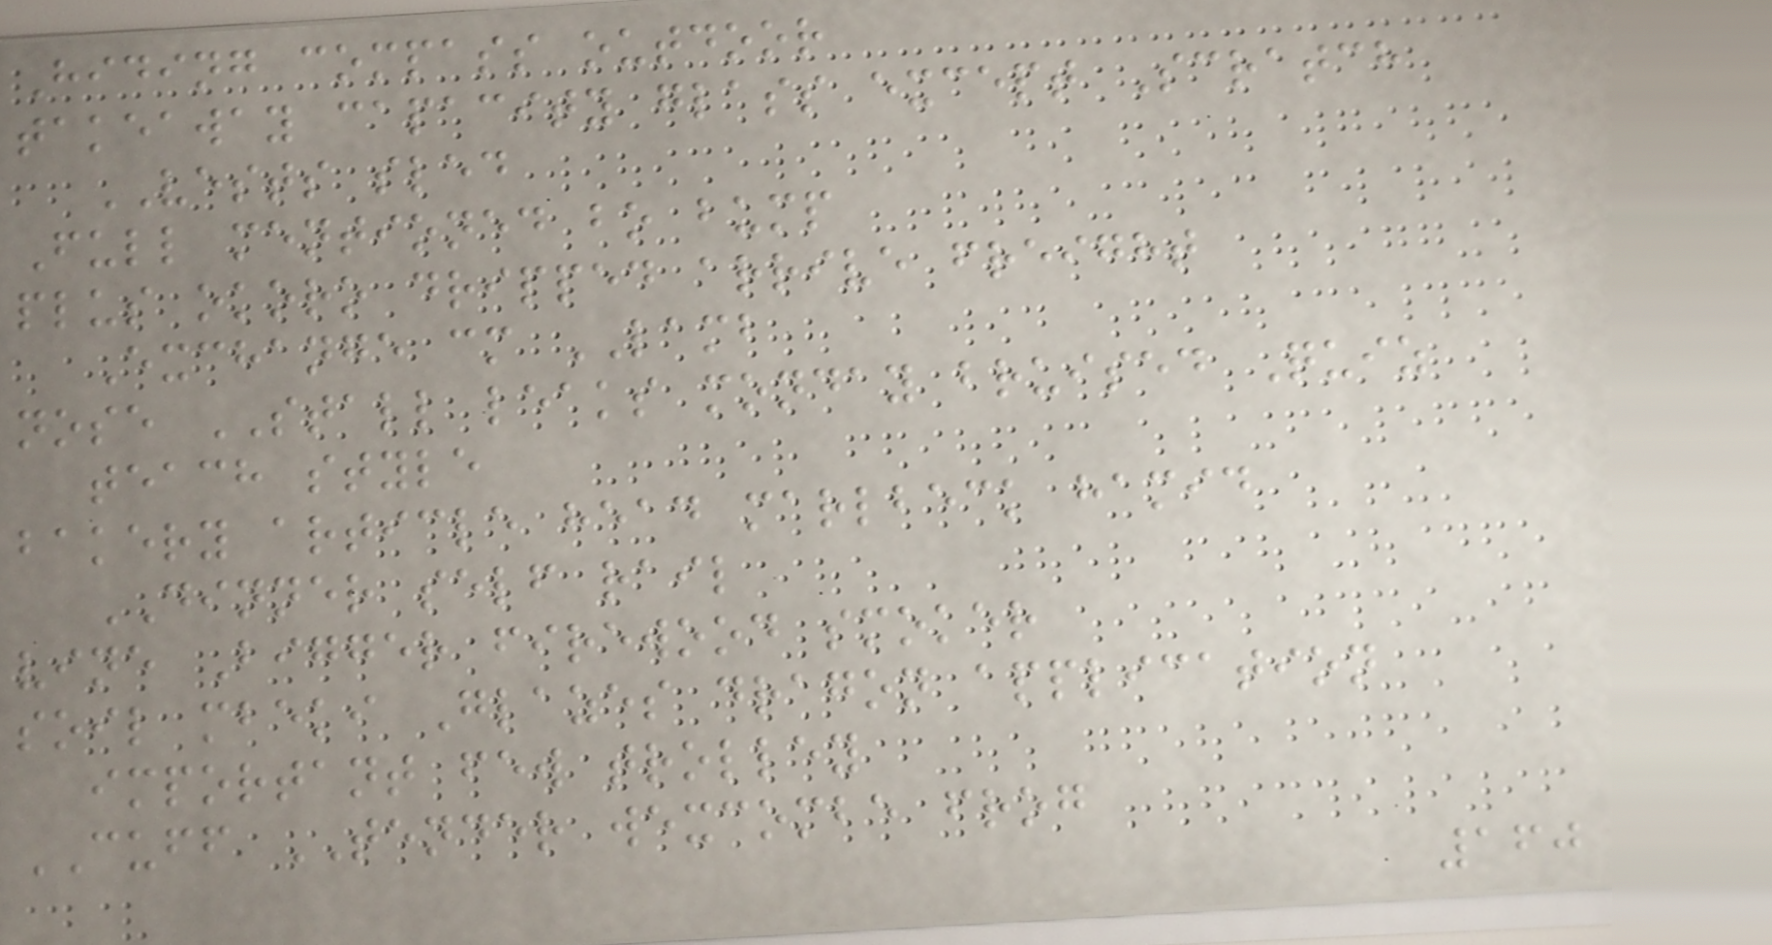Hiding compass outdoor
takeaway capacity glass except Scratch
VESTS sled
Full mentioned bo bump
plus okoro dripped arrive freight
Exchange cm LAMB
nose STALL leaks monday bruised Quiz
teach style
bakery article head marlbeck hamid
DINNER self rail
vine Bigger firewood smoker
soil mbeki Glazes dragon application
important few trolley
CUFF TENDER wexcombe frog
160
